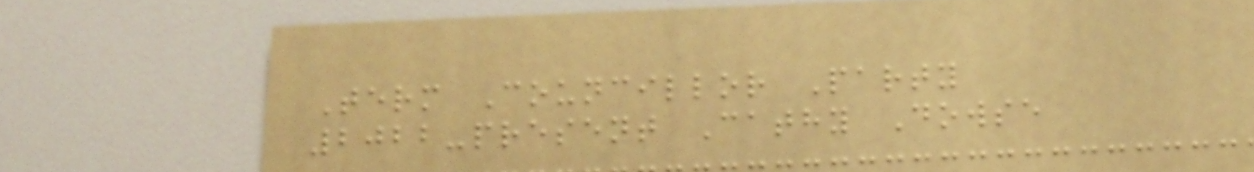Term Councillor Party
2022-present Cathy Dowse
